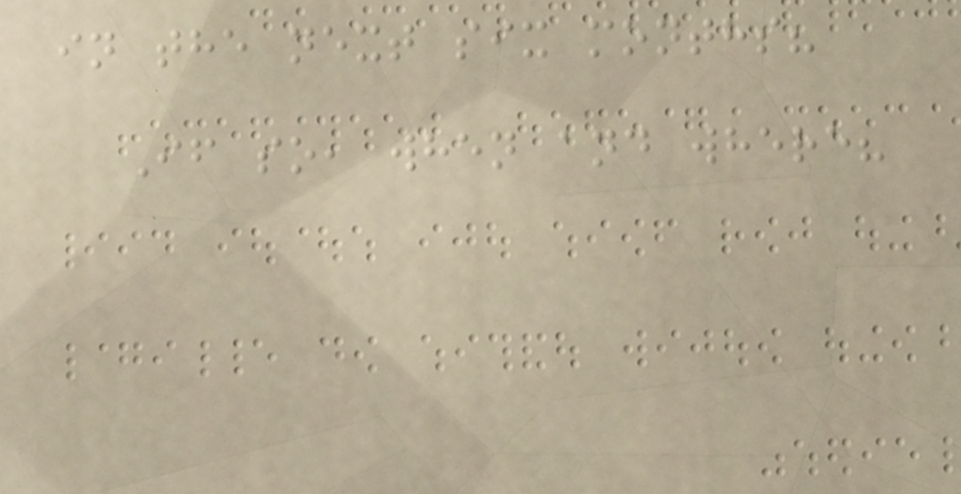in the next six months?
If so, when and where?
